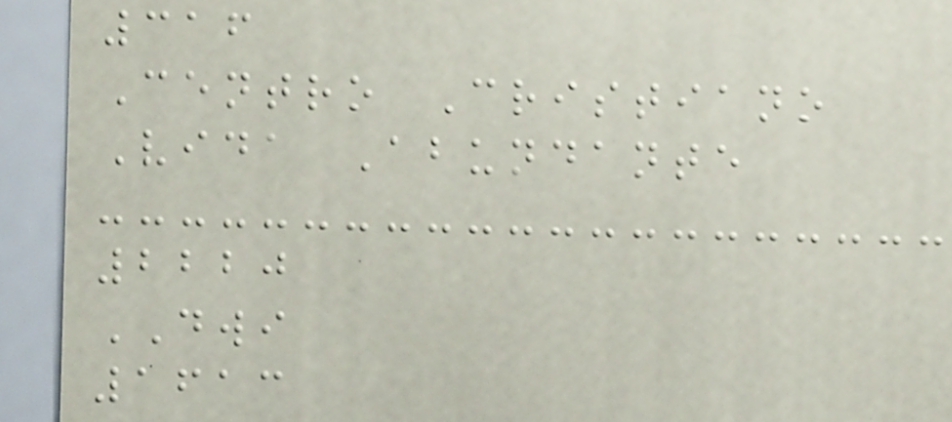316
Centro Cristiano
Vida Abundante
2220
DWI
1613
